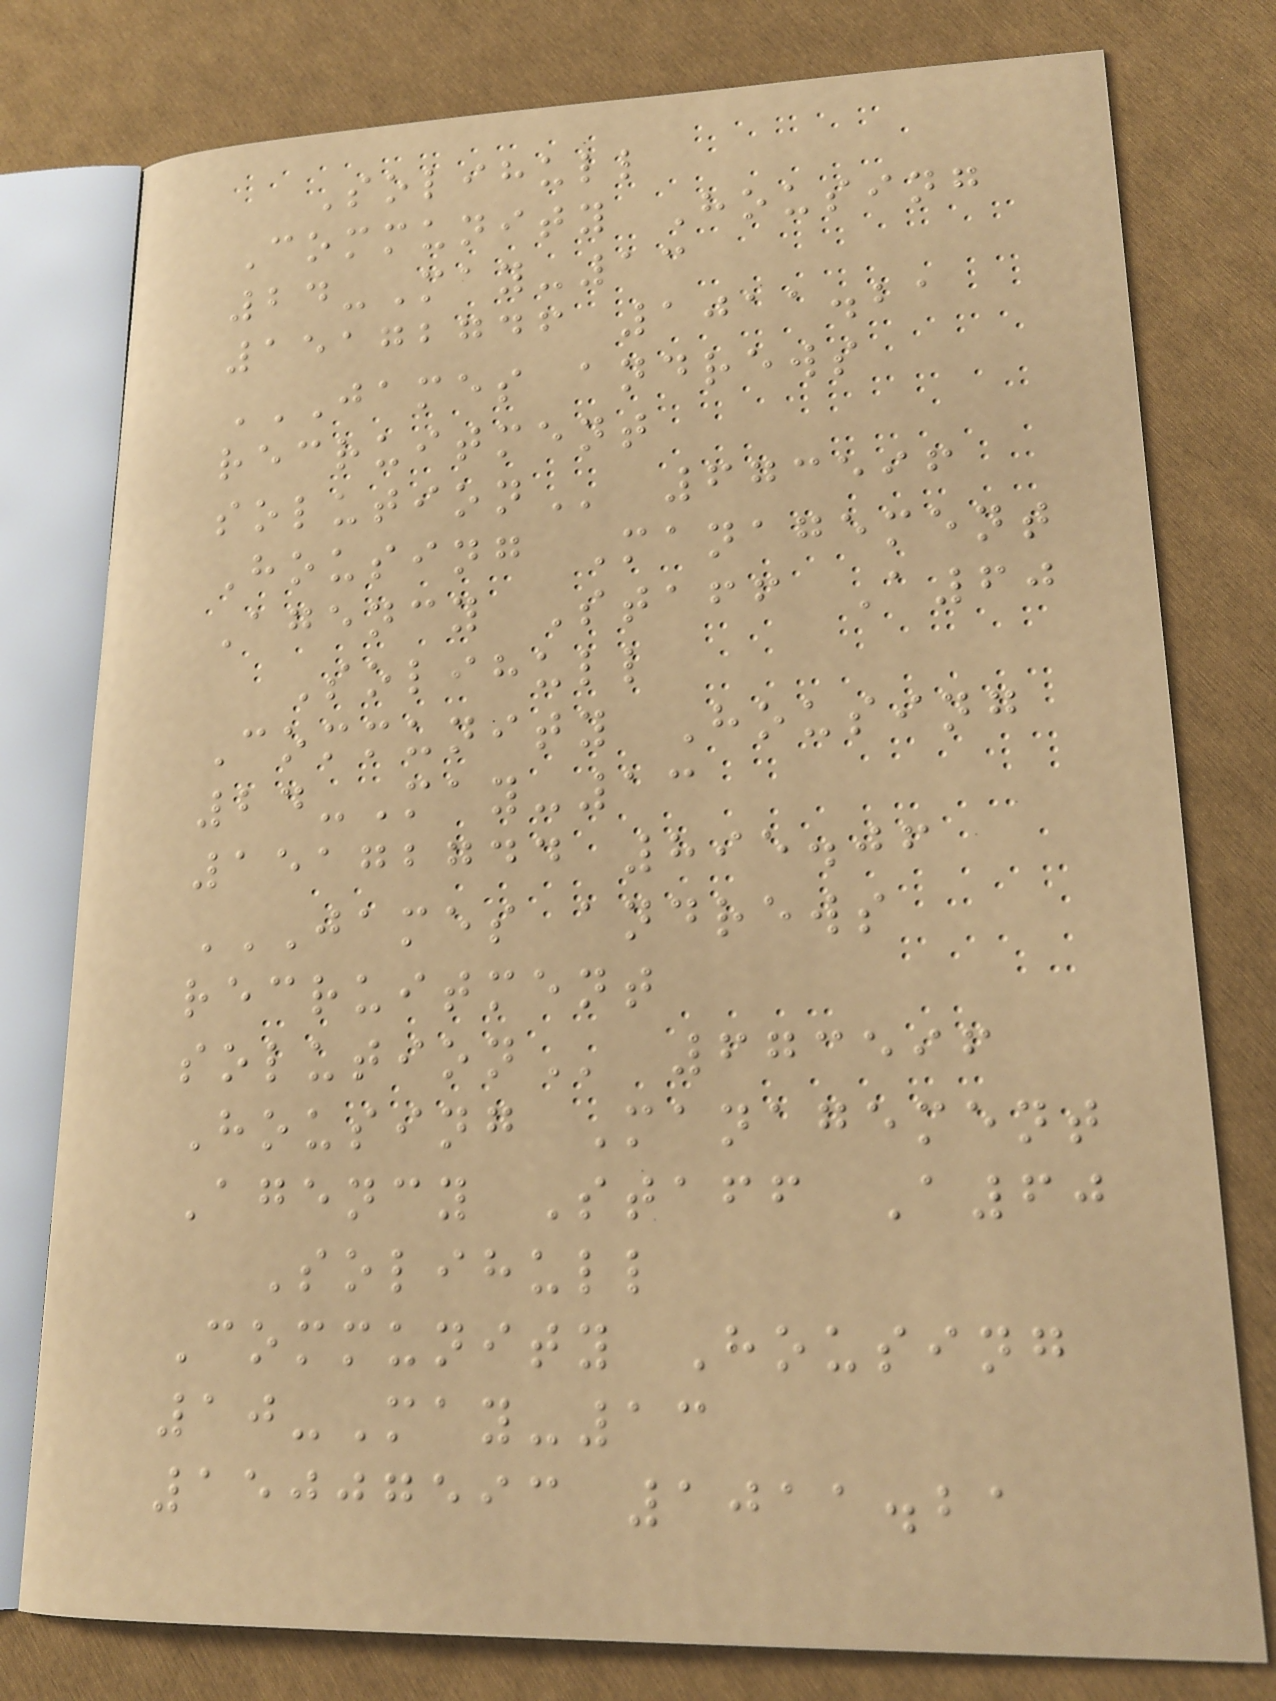Solihull
Community Housing
24-May-13
15172746 1011.21
JAMES ANDREWS
RECRUITMENT
SOLUTION 673596
Housing Management
Agency Staff A60
Solihull
Community Housing
24-May-13
15172744 895.06
JAMES ANDREWS
RECRUITMENT
SOLUTION 673596
Housing Management
Agency Staff A60
Solihull
Community Housing
10-May-13
15007593 1011.21
